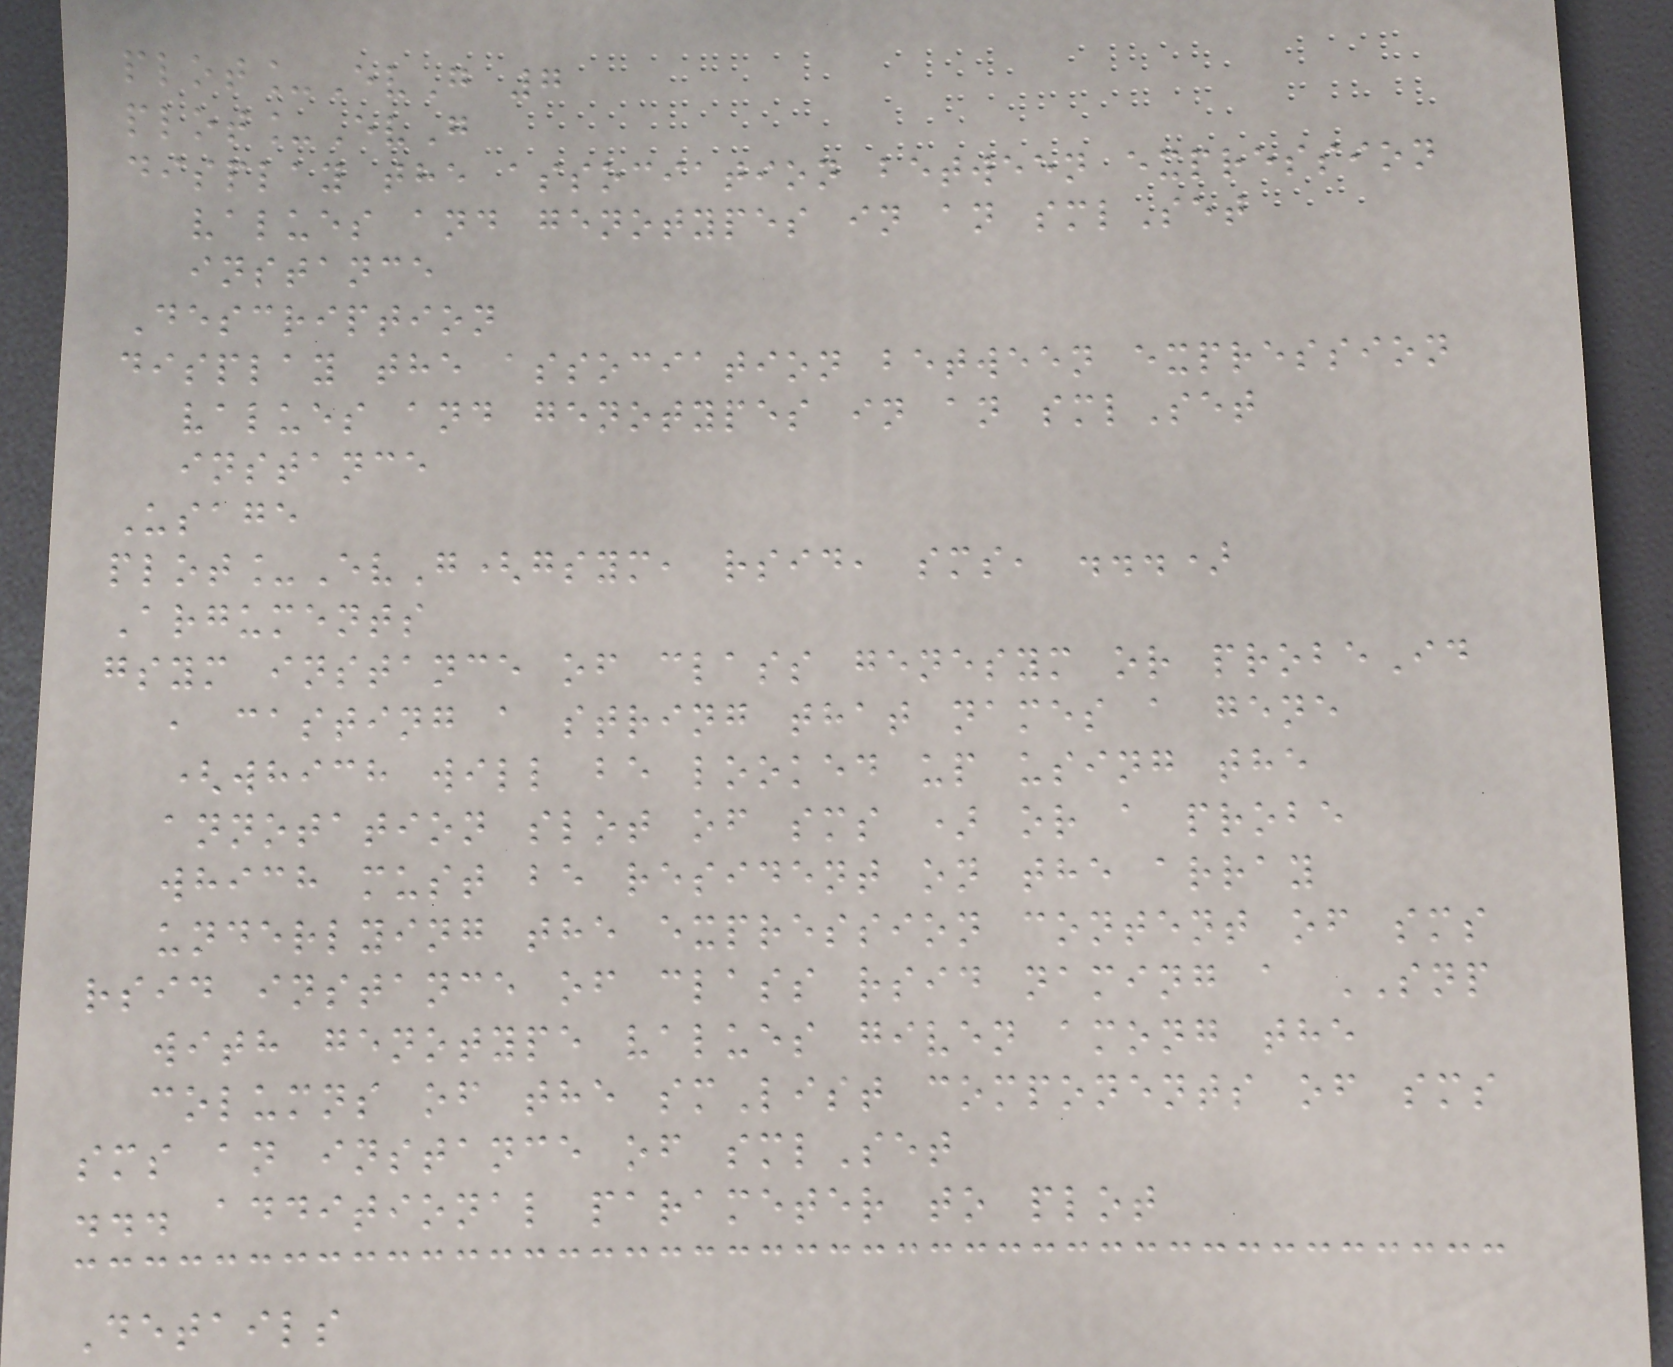plot_EvG 7
plot_EvG
display the association between expression
values and genotypes in an smlSet
instance
Description
display the association between expression
values and genotypes in an smlSet
instance
Usage
plot_EvG(gsym, rsid, sms, ...)
Arguments
gsym instance of class genesym or probeId
, casting a string that names a gene
(which will be looked up using the
annotation slot of sms ) or a probe
which must be resident on the array
underlying the expression content of sms
rsid instance of class rsid naming a SNP
with genotype values given among the
columns of the smList components of sms
sms an instance of smlSet
... additional parameter to plot
Details
